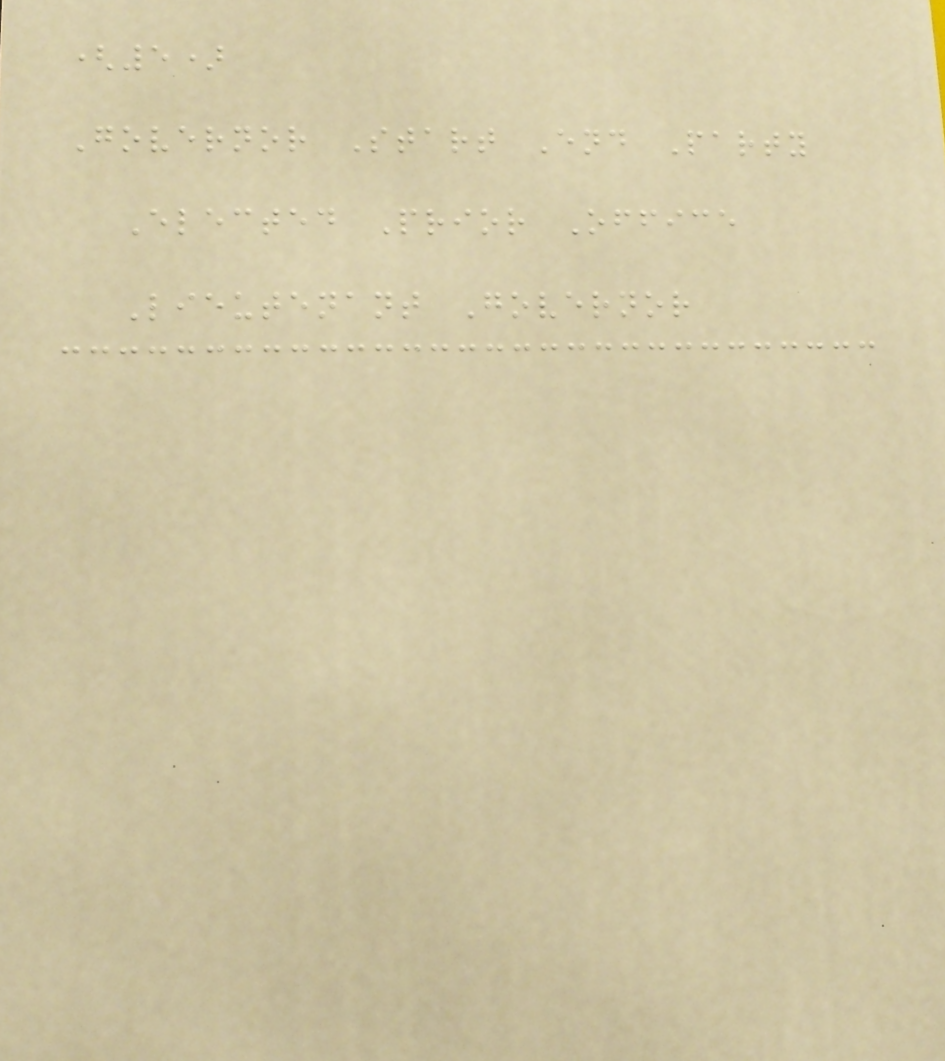(5)
Governor Start End Party
Elected Prior Office
Lieutenant Governor
